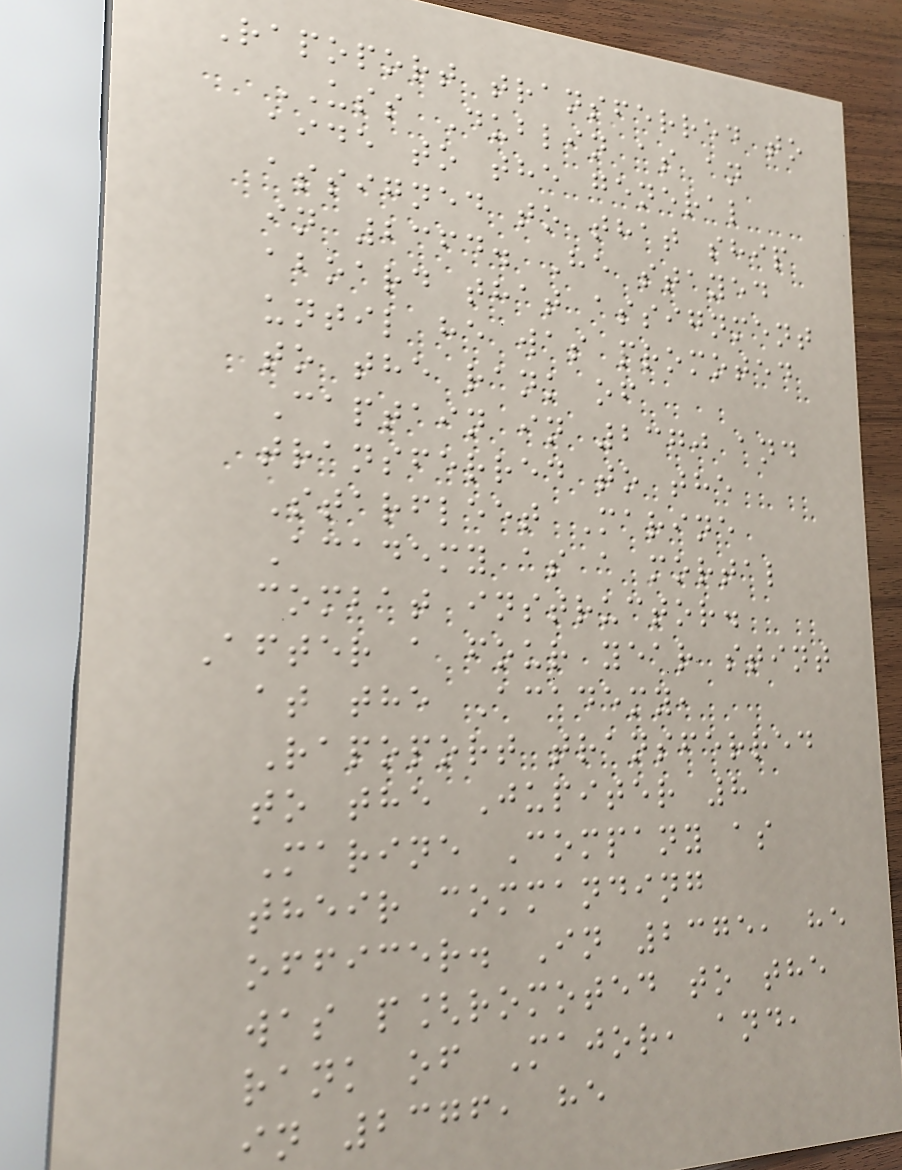Rapoport transferred to
USS Dublin as an
aide to the general
assigned to that ship
in 2364. He stayed
aboard that assignment
until he was promoted
to the rank of
Captain in 2370 and
transferred to the
Starfleet Marine
Academy as a mortal
combat instructor.
After a four year stint
at the Academy,
Rapoport transferred
to the Jupiter 8
Marine Company as
their commanding
officer. In 2375, he
was p[romoted to the
rank of Major, and,
in 2376, he
